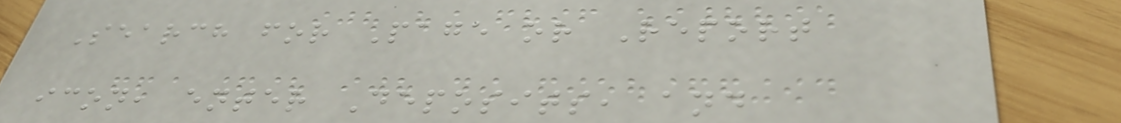Search for Page or Report
icon, enter Deposits, and
